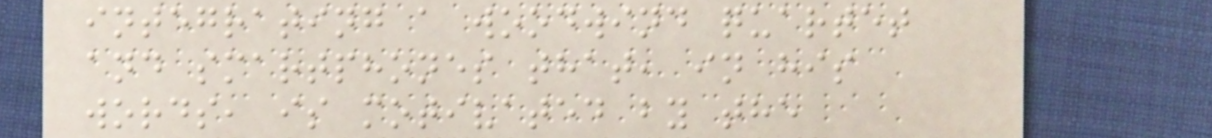integrating a woodwind quartet
and smartphones that, in his
words, is motivated by the
